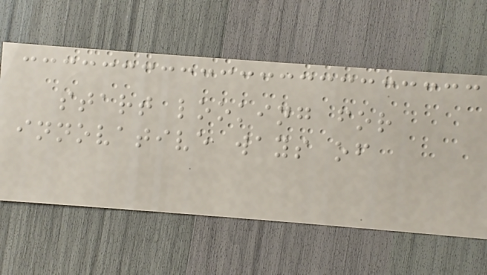start looking for
innovative ways of
